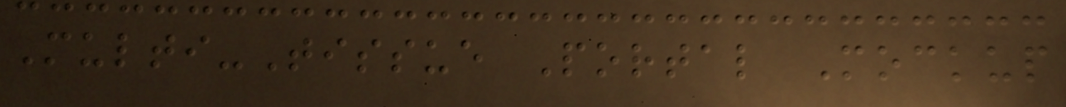Multi-Tissue Portal Mockup
